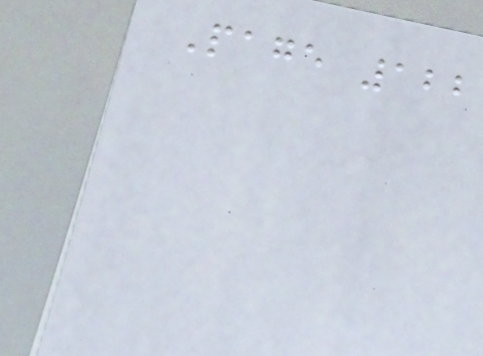Page 122
